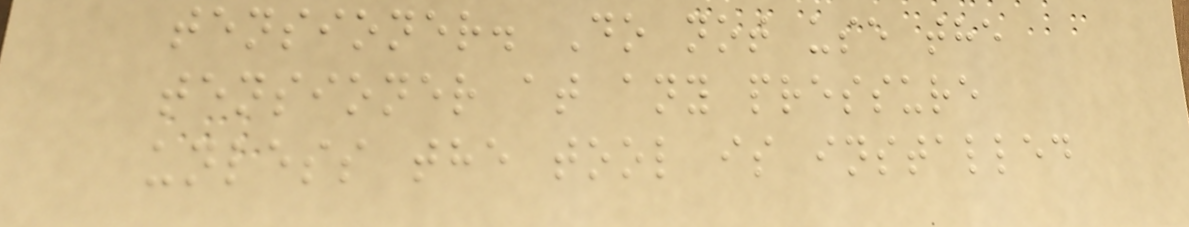tensioner. Do not use the
tensioner at any pressure
unless the tool is installed
